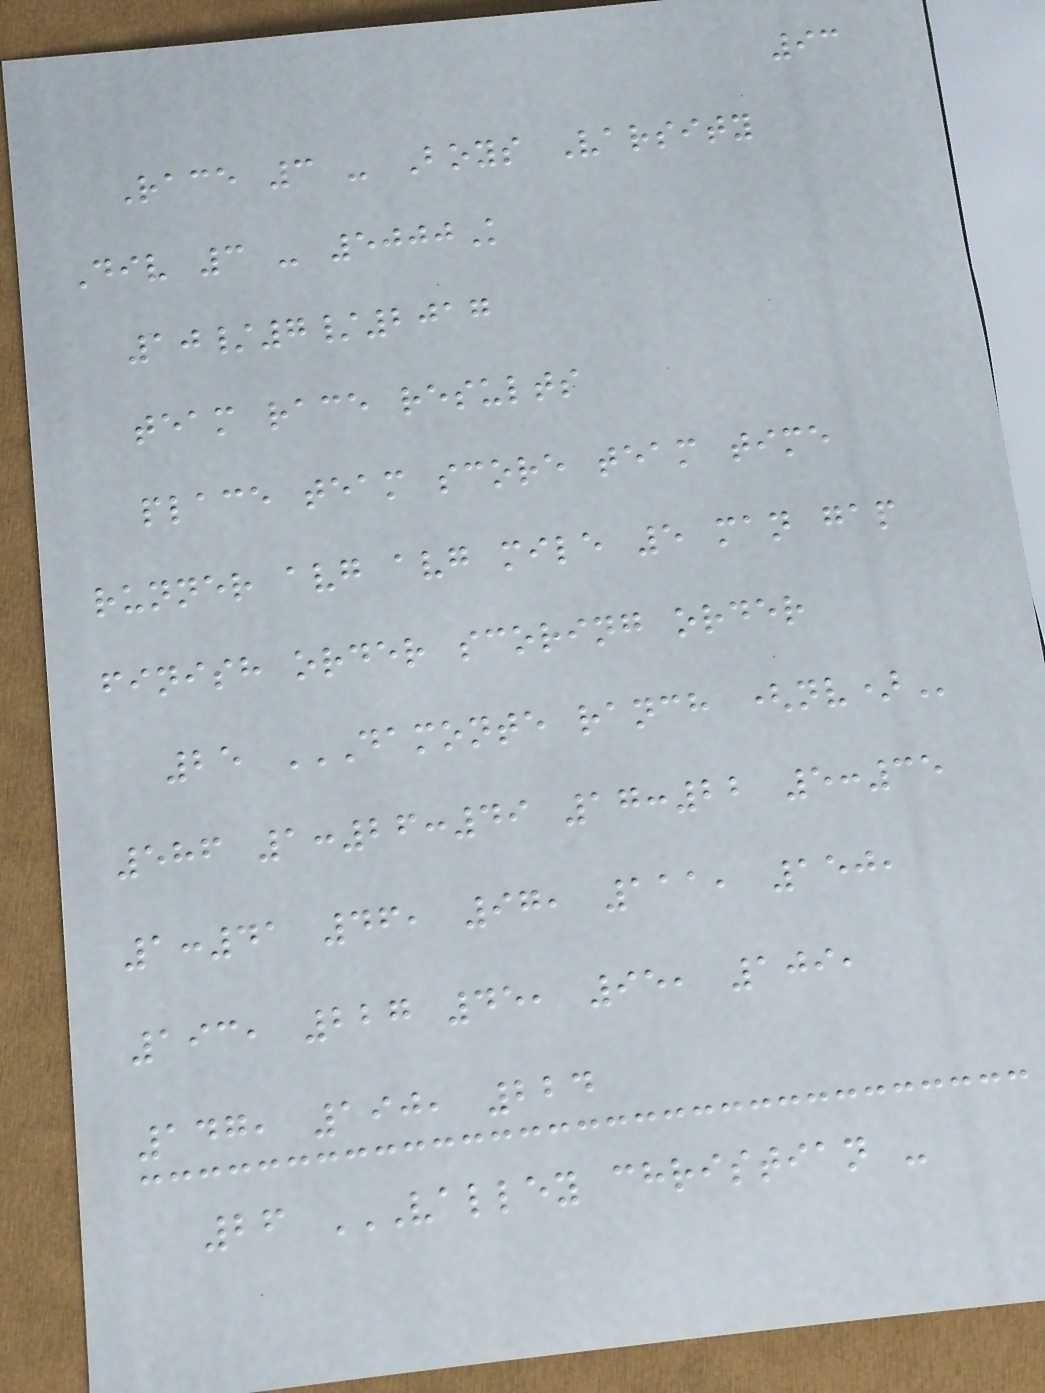93
Race 3 - Boys Varsity
Div 3 - 5000K
10/7/2017
team race results
place team score team time
runner avg avg mile 5 man gap
finish order scoring order
25 DAMONTE RANCH (NV)
586 1:26:49 17:22 5:35
1:41 46, 97, 111, 150,
193, 227 45, 95, 109,
147, 190, 224
26 VALLEY CHRISTIAN -
